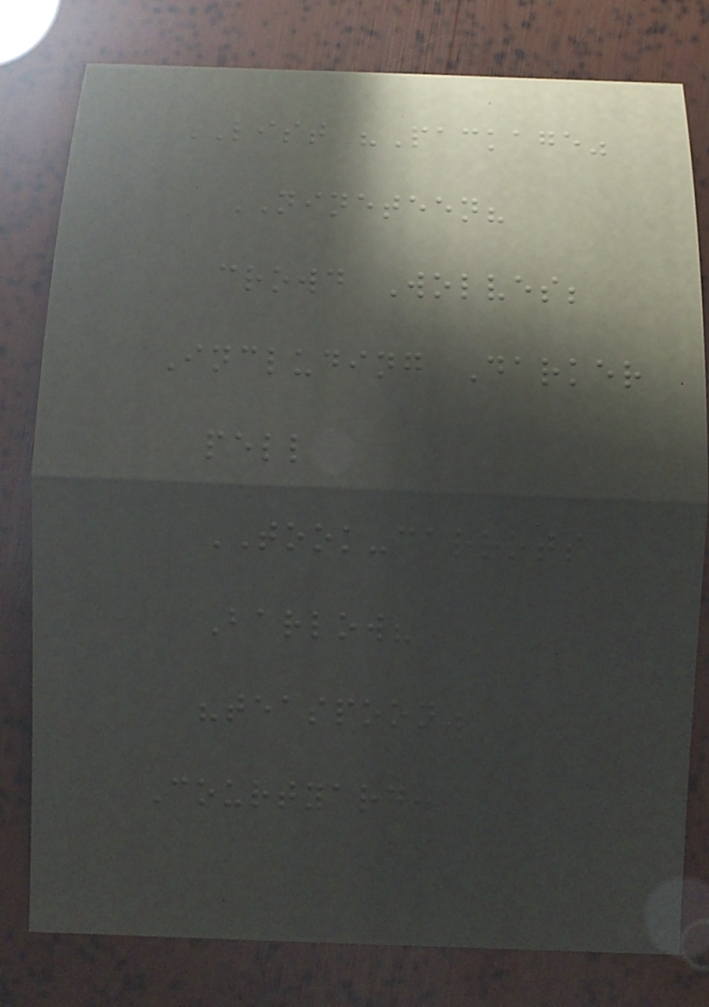LIST "Package"
NINETEEN?
crowd Wolves;
Including Darker
pell
TOOK-carrots
Barlow?
"teaspoon"
Courtyard:
